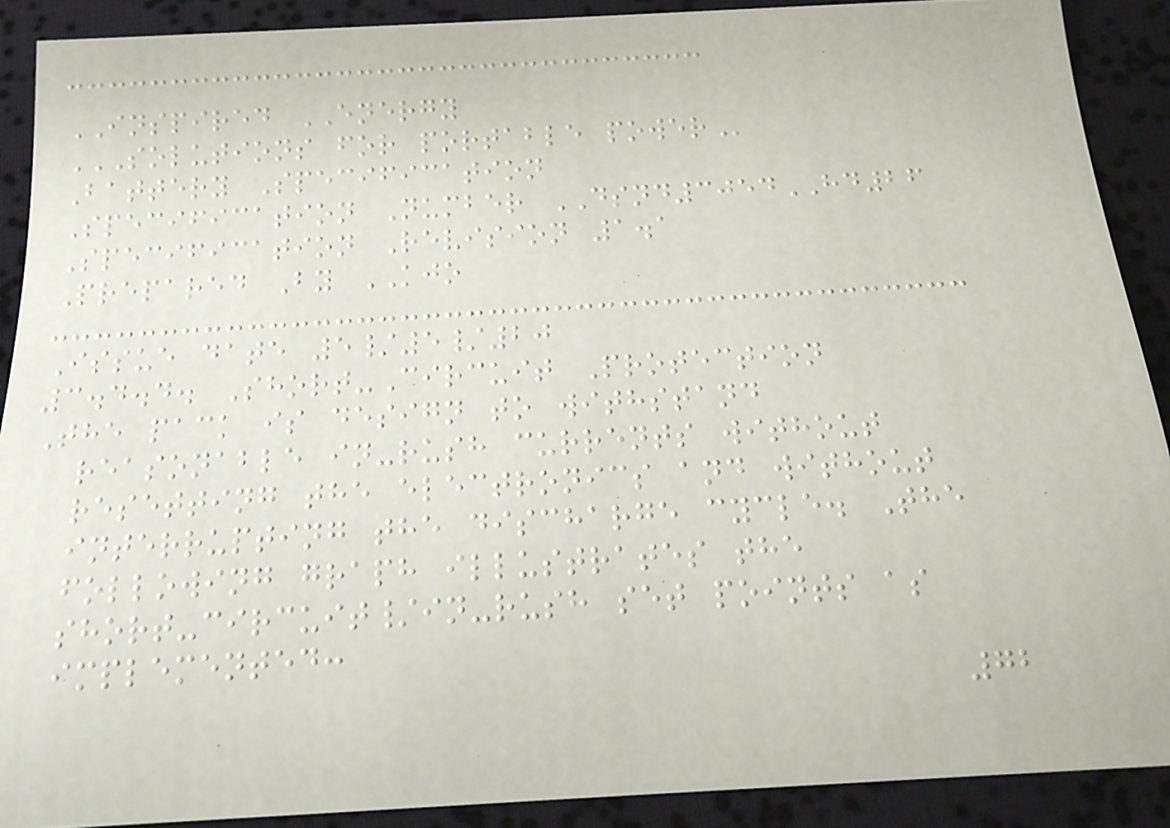INSPIRED ENERGY
SOLUTIONS FOR PORTABLE POWER
Battery Specification
Specification Number DSND3054HD26
Specification Revision 1.1
Prepared By KJO
Issue date 5/5/20
3.4.4. Short-Circuit Protection
The pack is design to withstand
reasonable in-rush currents without
resetting the electronics and without
interrupting the discharge cycle. The
following graph illustrates the
short-circuit/in-rush set points as
implemented:
72
